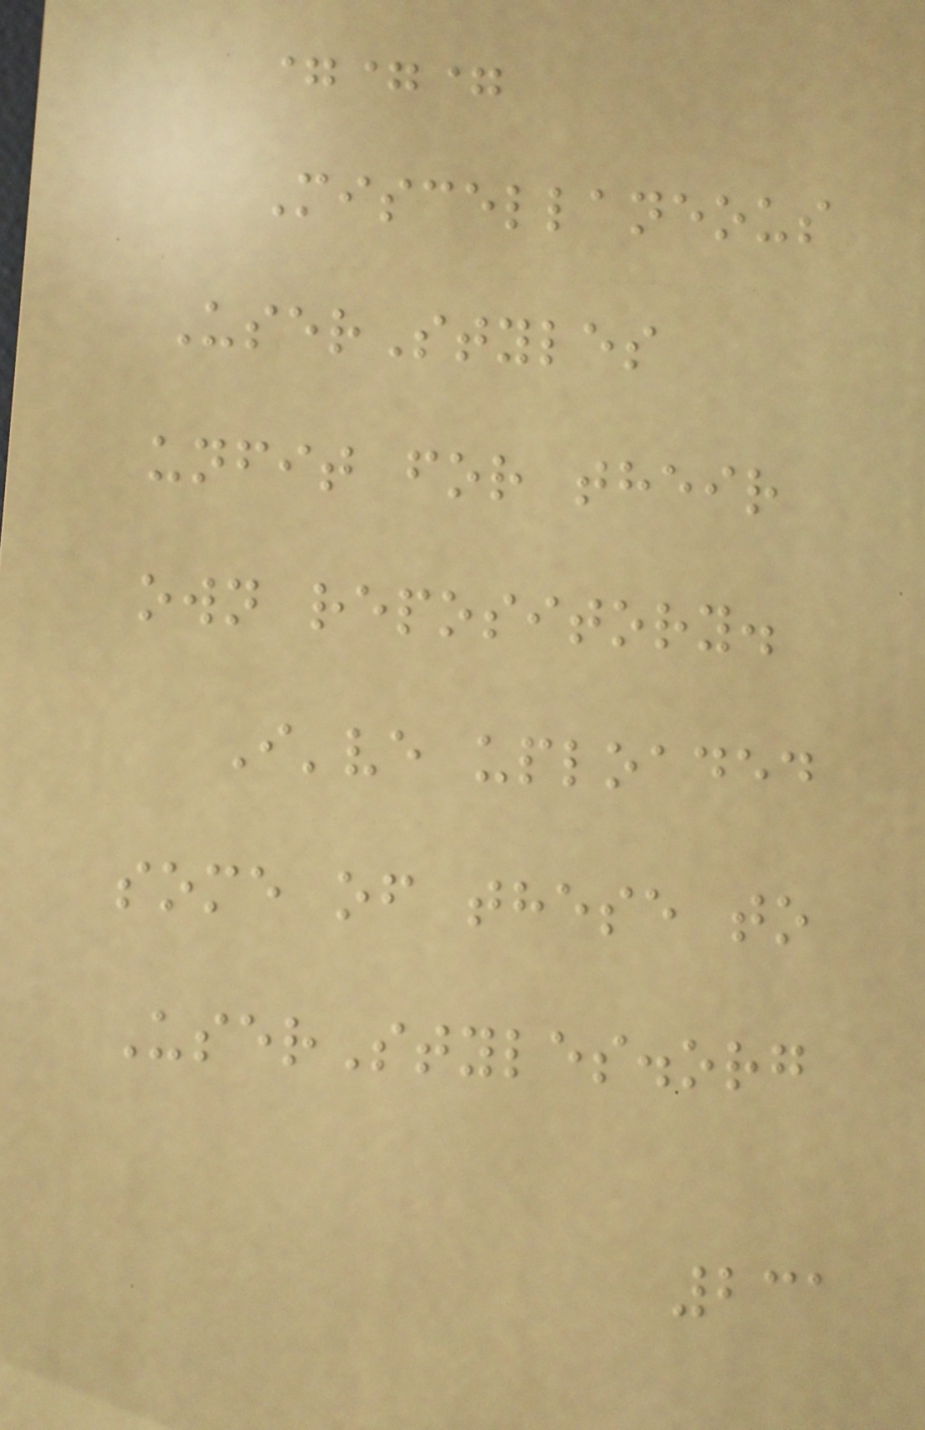===
Miscellaneous
UserStyles
unfit for their
own repository.
I've uploaded
some of these to
UserStyles.org
231
